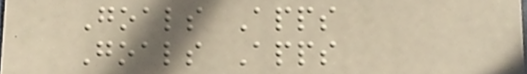Goals Apps
Goals Apps
